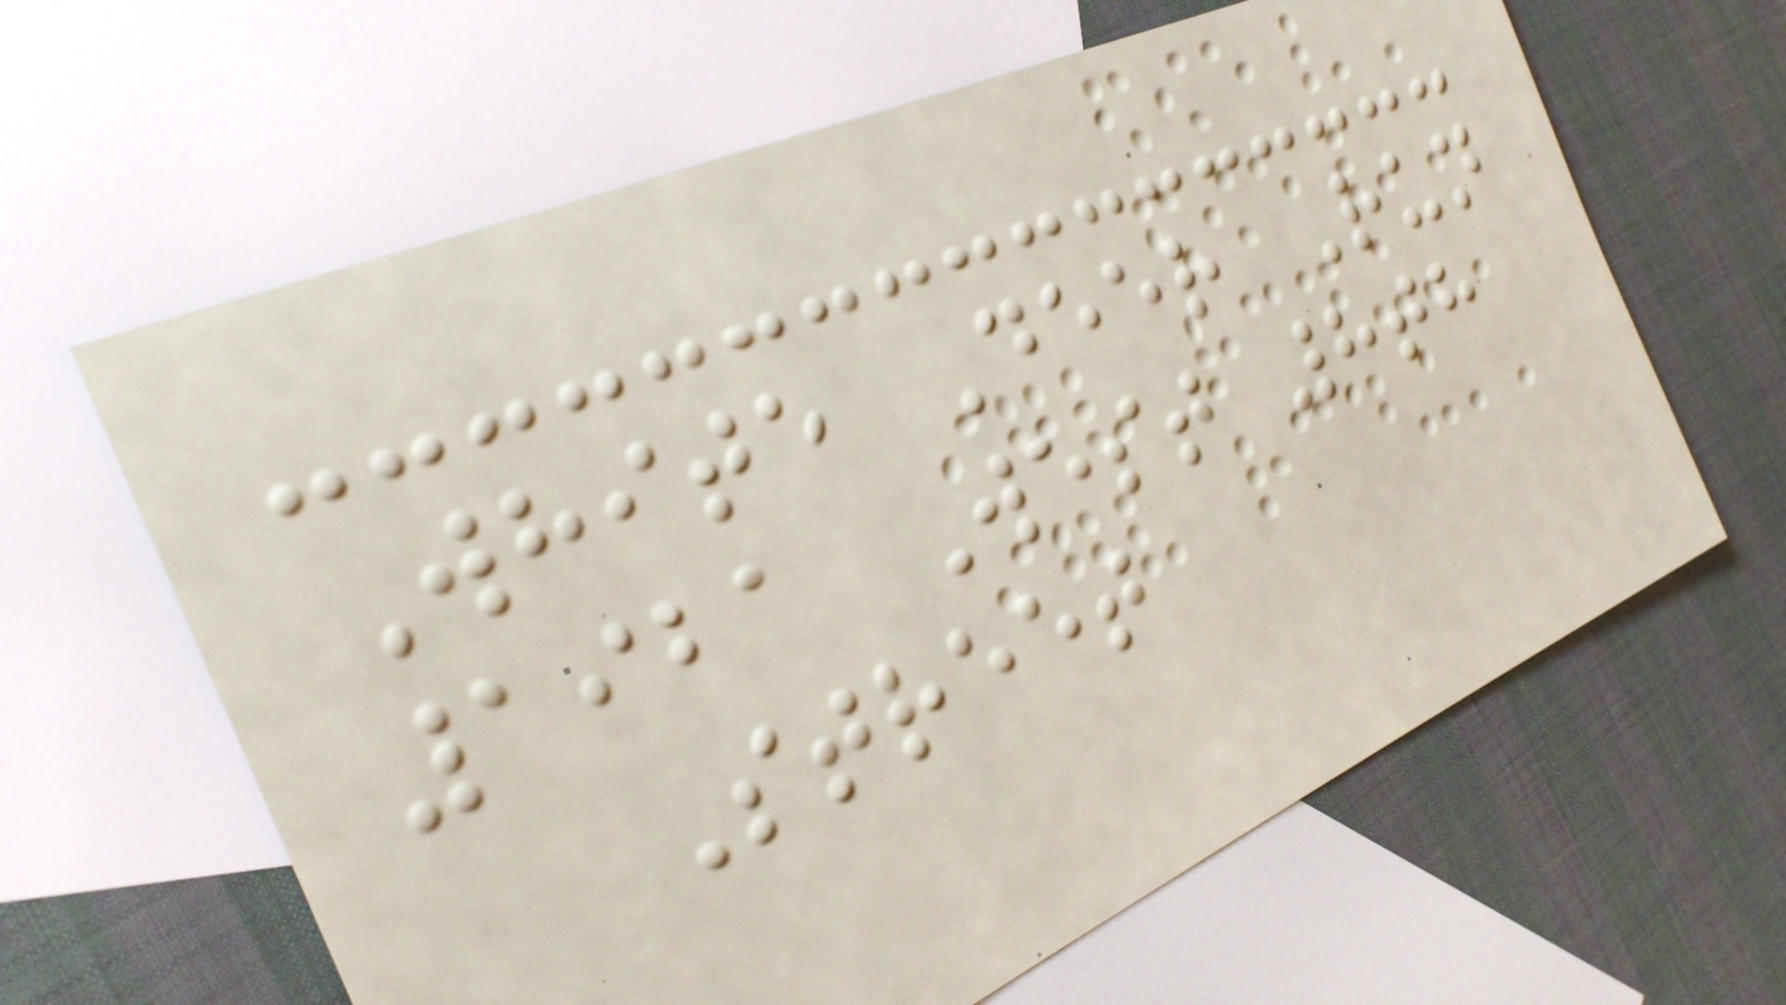White Deer Run
1921 West 8th
Street
